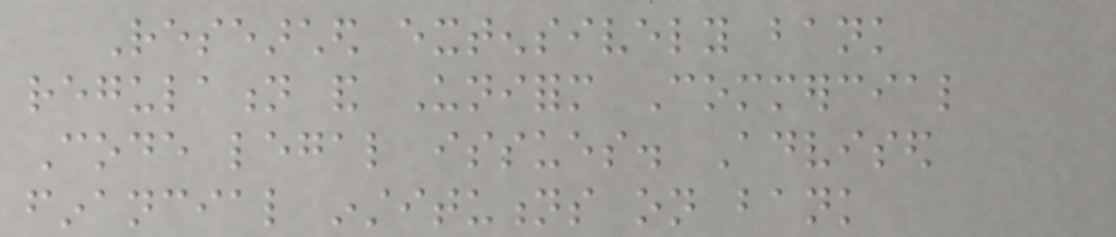Researched extensively bank
regulation and Uniform Commercial
Code legal issues. Advised
financial institutions on bank
